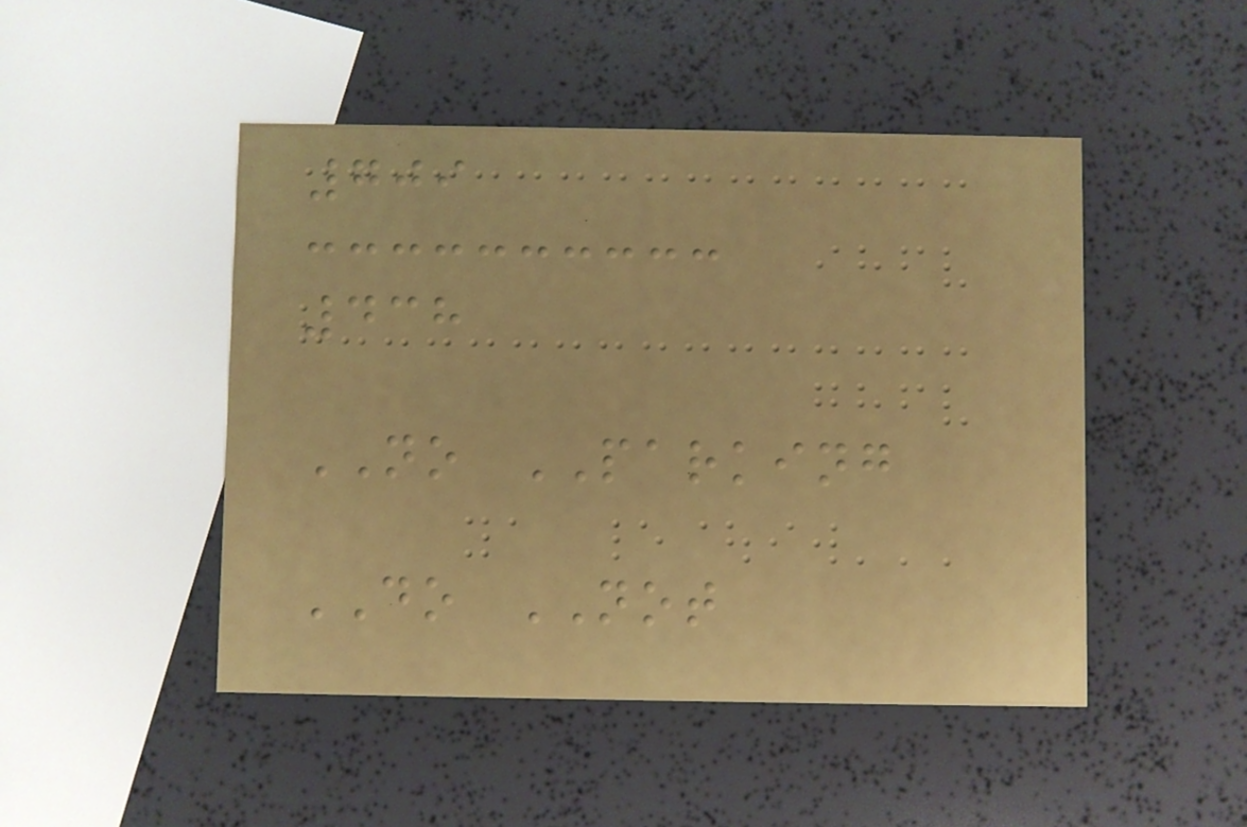709
438
NO PARKING
DO NOT
